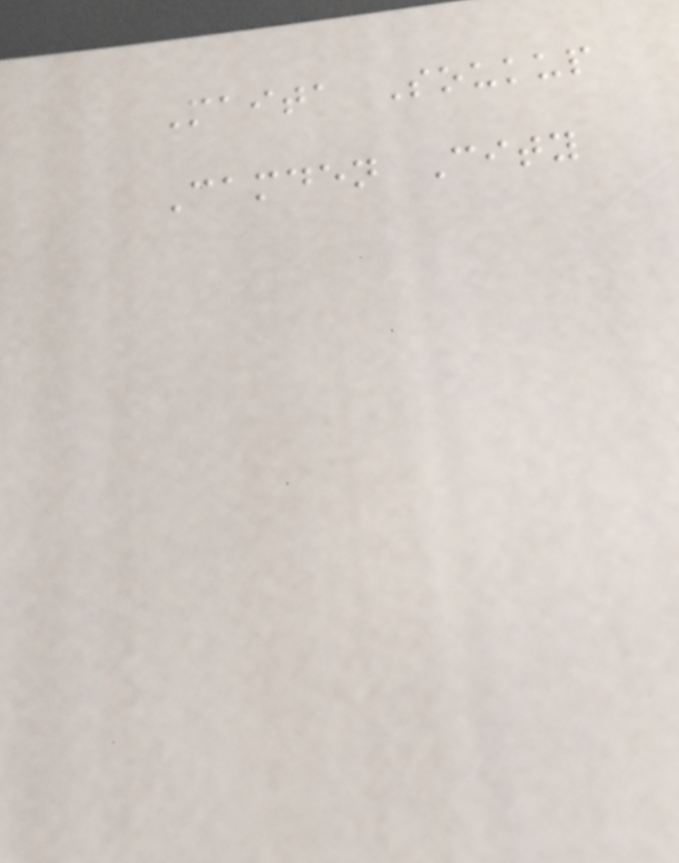Maita Soukup
Camden City
